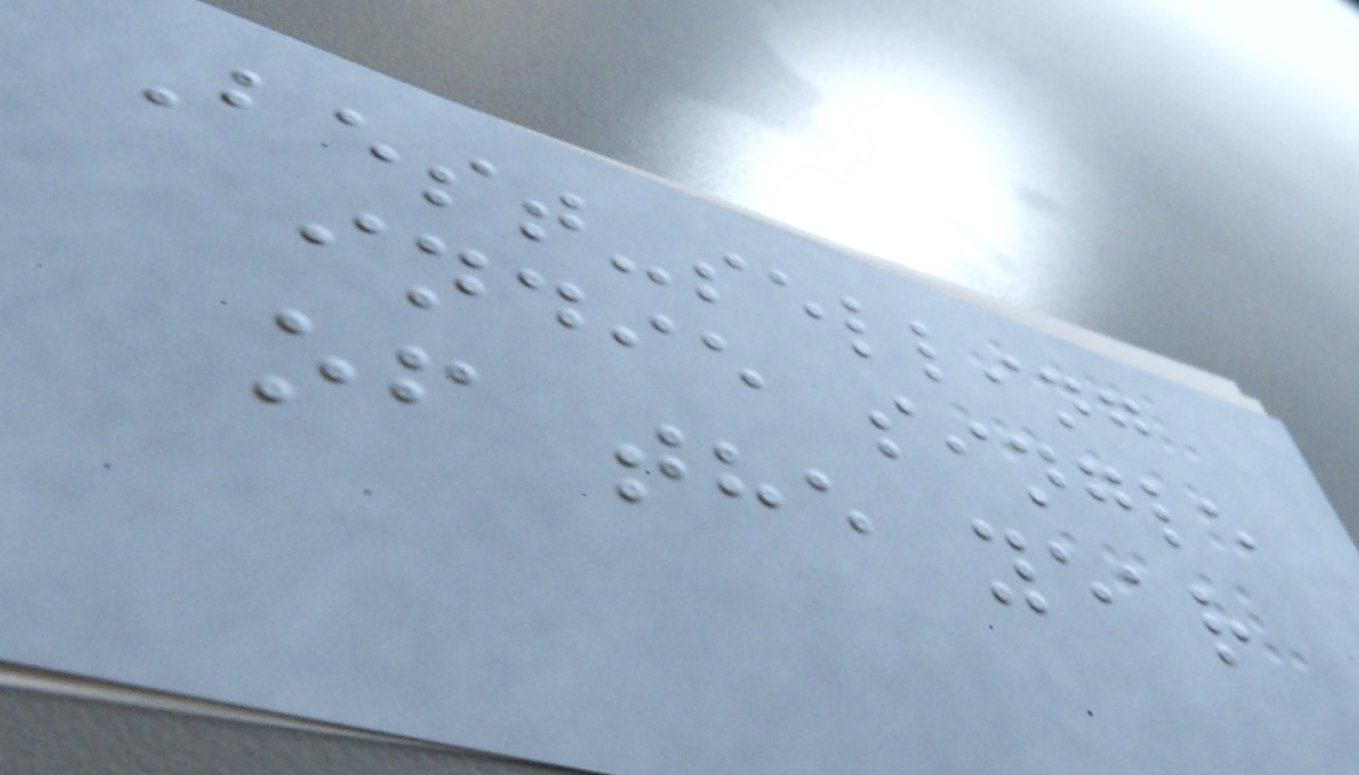Best-selling
indie single
of the year
